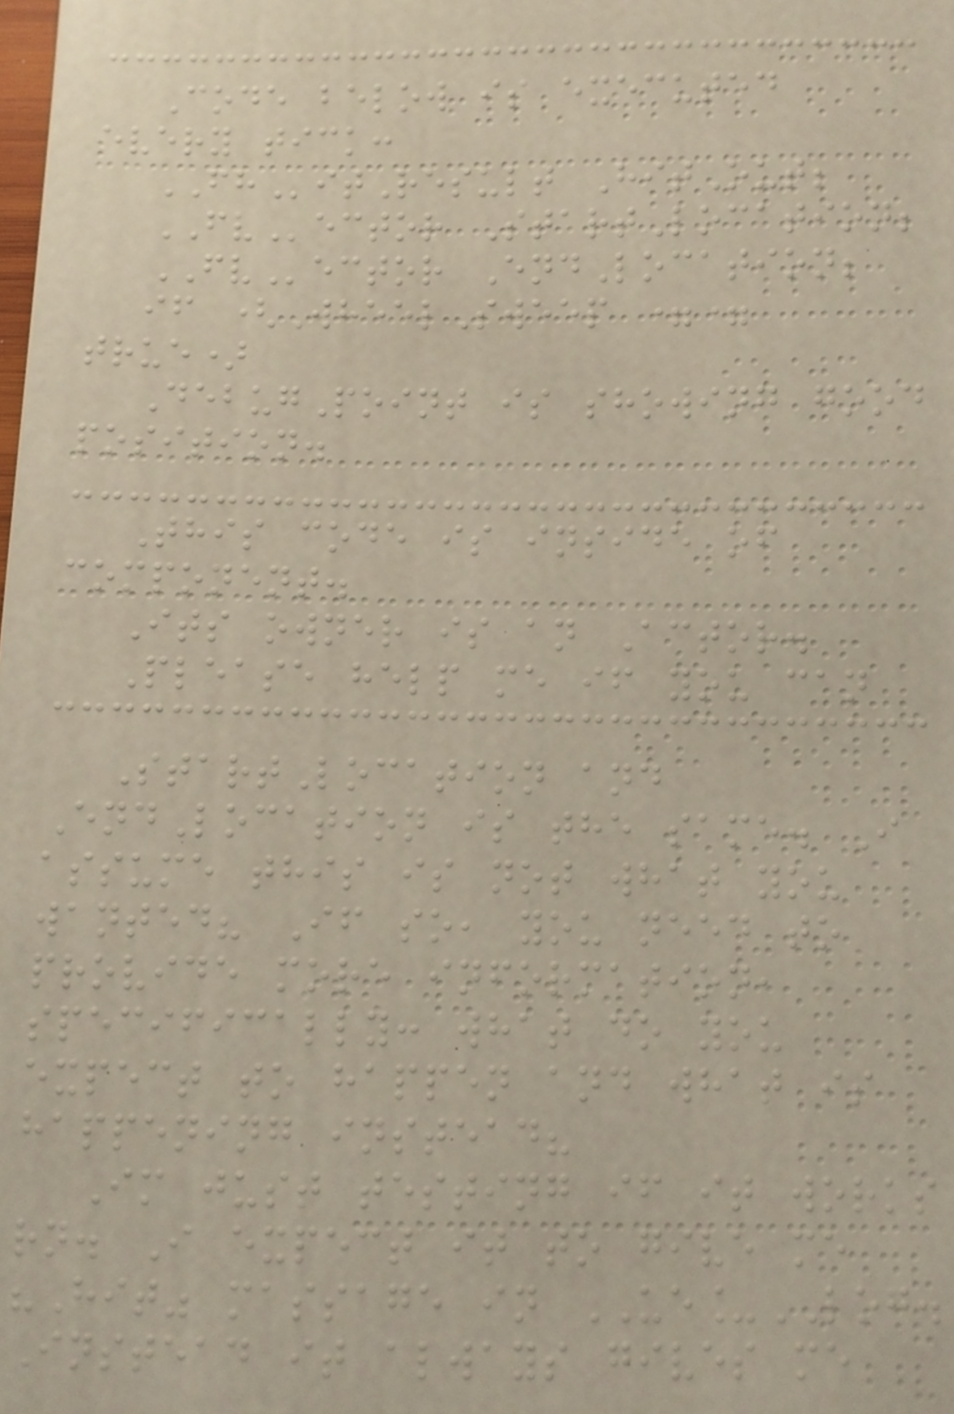Code below is executed
every tick:
FHitResult HitOut;
FVector StartLocation;
FVector EndLocation;
if (WheelSweep ==
true)
DebugPoint is showing good
position.
This code is inside of
component.
Its owner is an Actor.
Please help me if you can
StartLocation and
EndLocation is the same. I
assume this is not what you
wanted? If so, you need to
provide more information,
specifically: what do you
expect to happen and what is
happening instead?
Im just testing if it works
rn. I expect it to give me
"Hit" massage in UE_LOG.
Instead it always gives me
